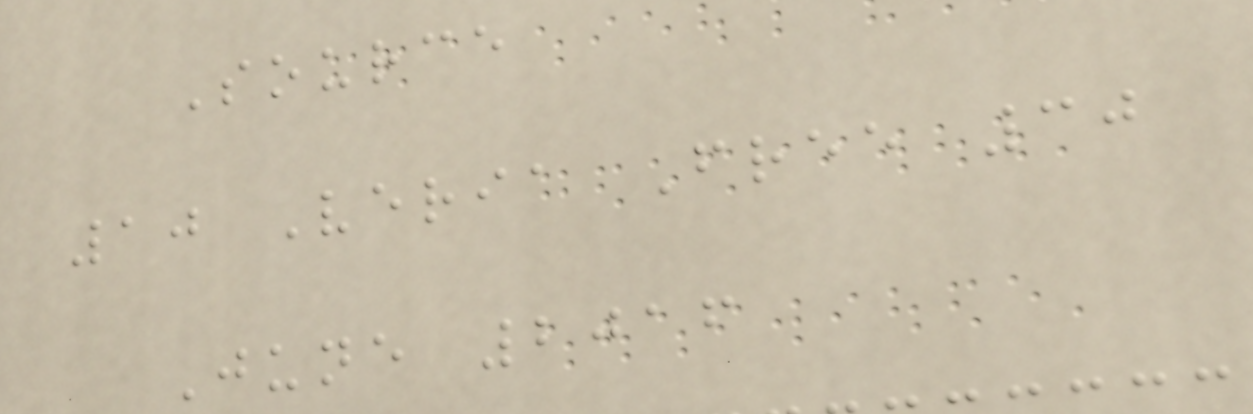Source
10 Veria Free 30
June 2016
